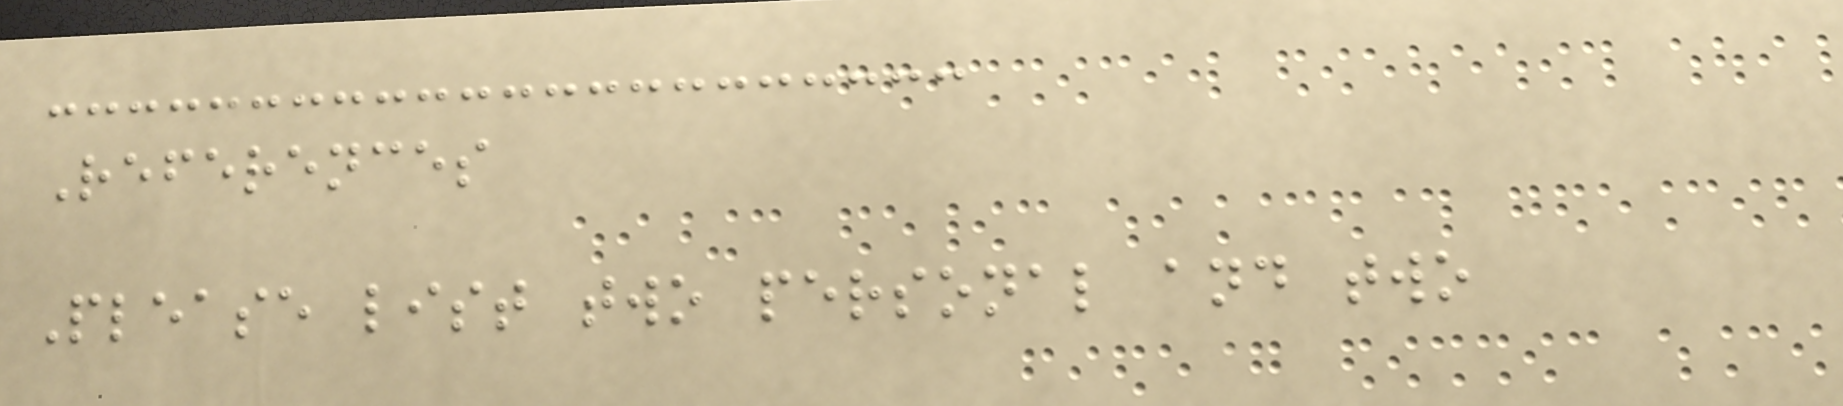References
Please list two personal and two
